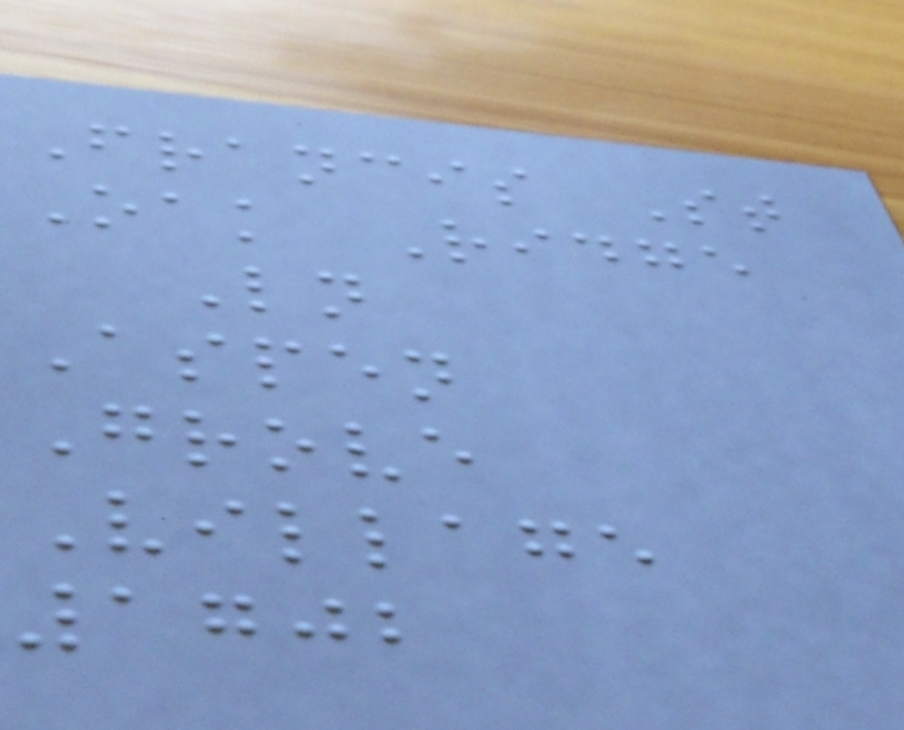Francis St
Oak Ridge
Ln
Aspen
Grove
Village
1702
